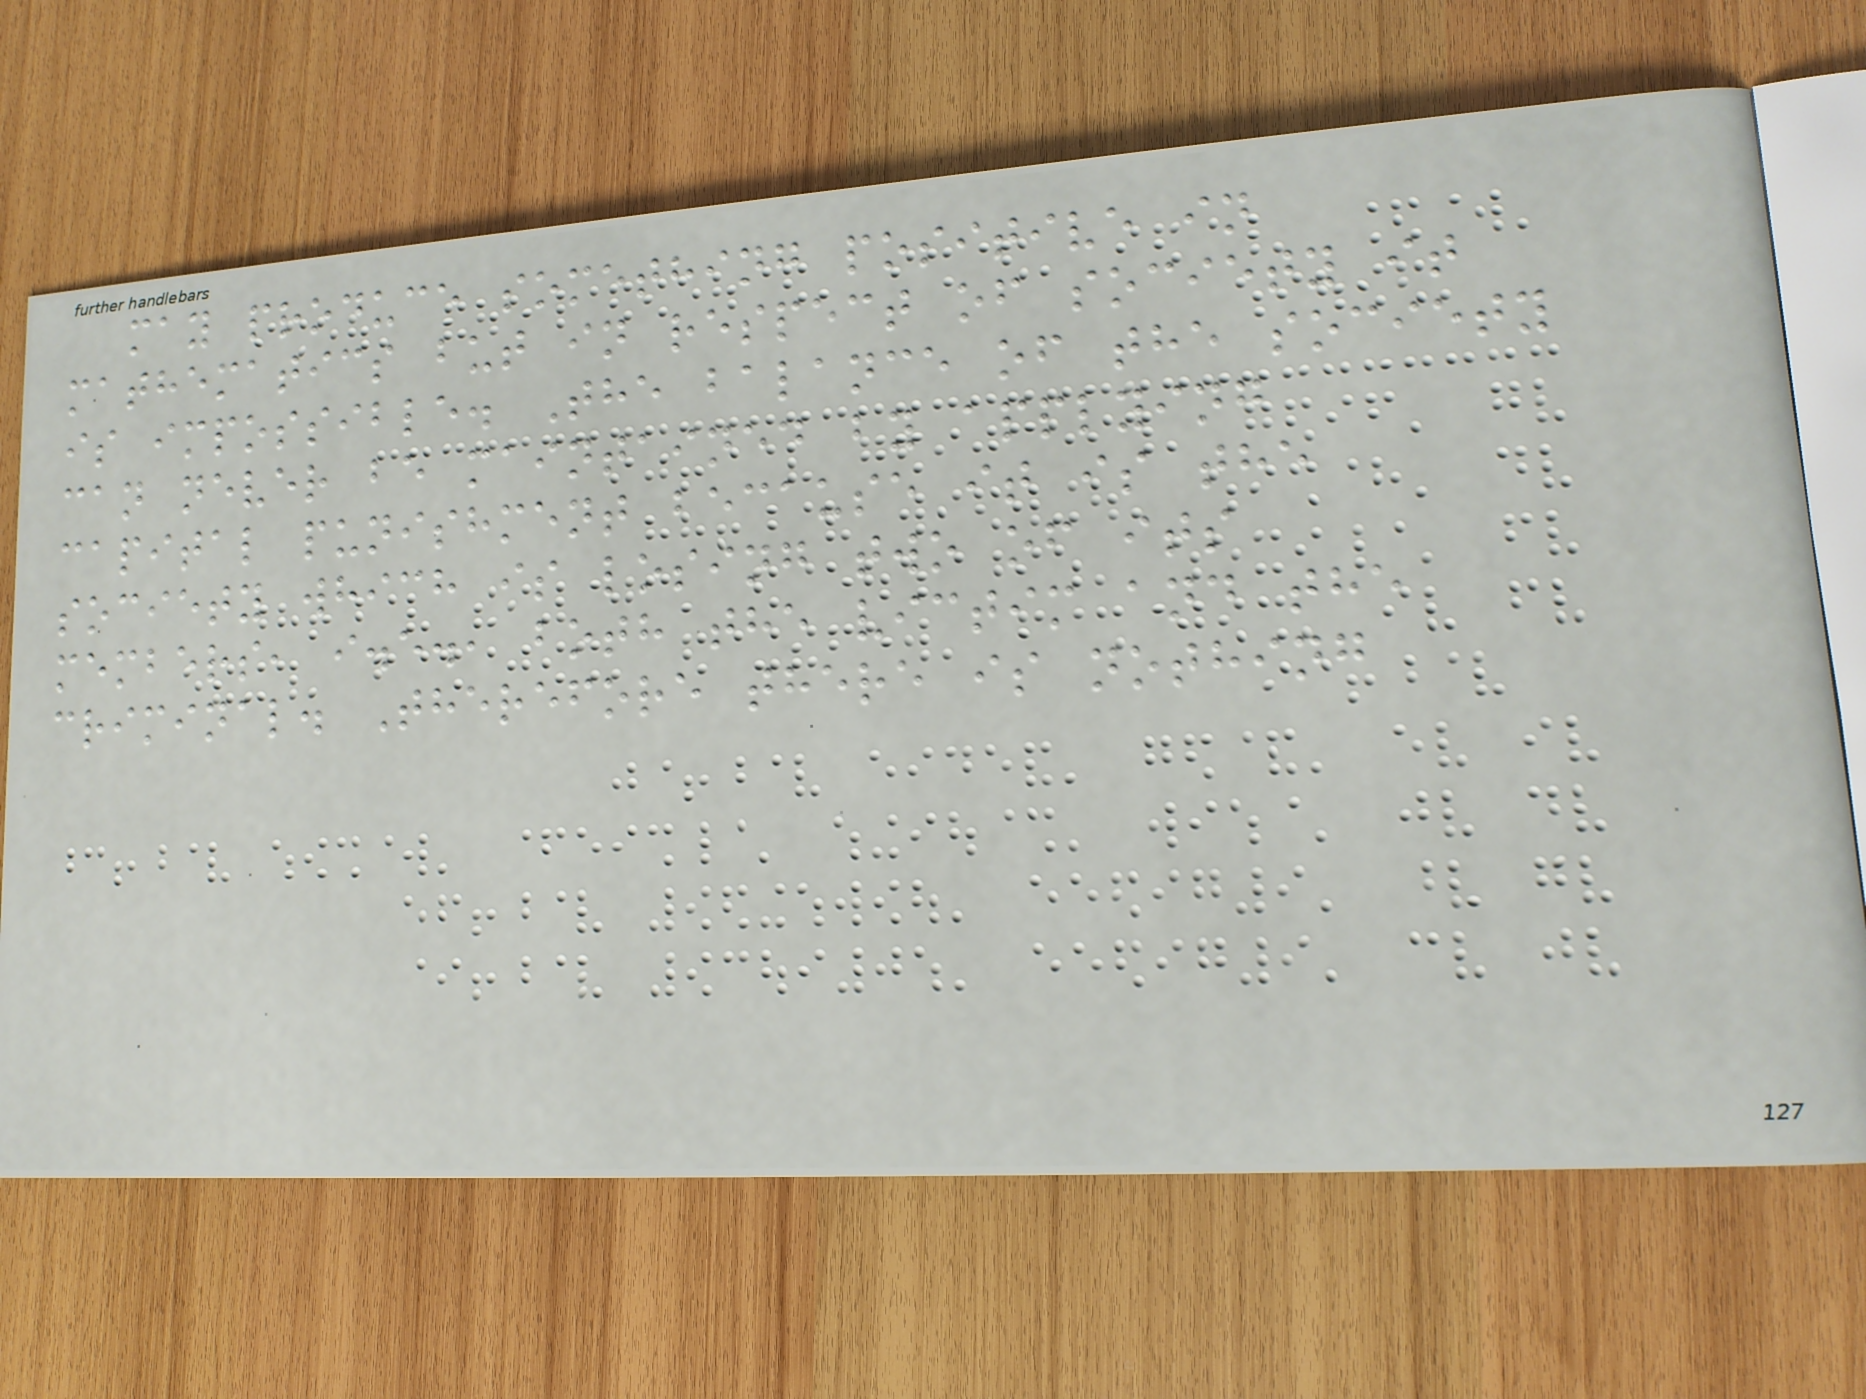may produce something positive in
mathematics but in respect of society it
is impossible. The balance of the society
can never be maintained by applying
capital punishment because it is the
society which is losing two of its
members, i.e., both the victim and the
criminal. Therefore there is nothing
